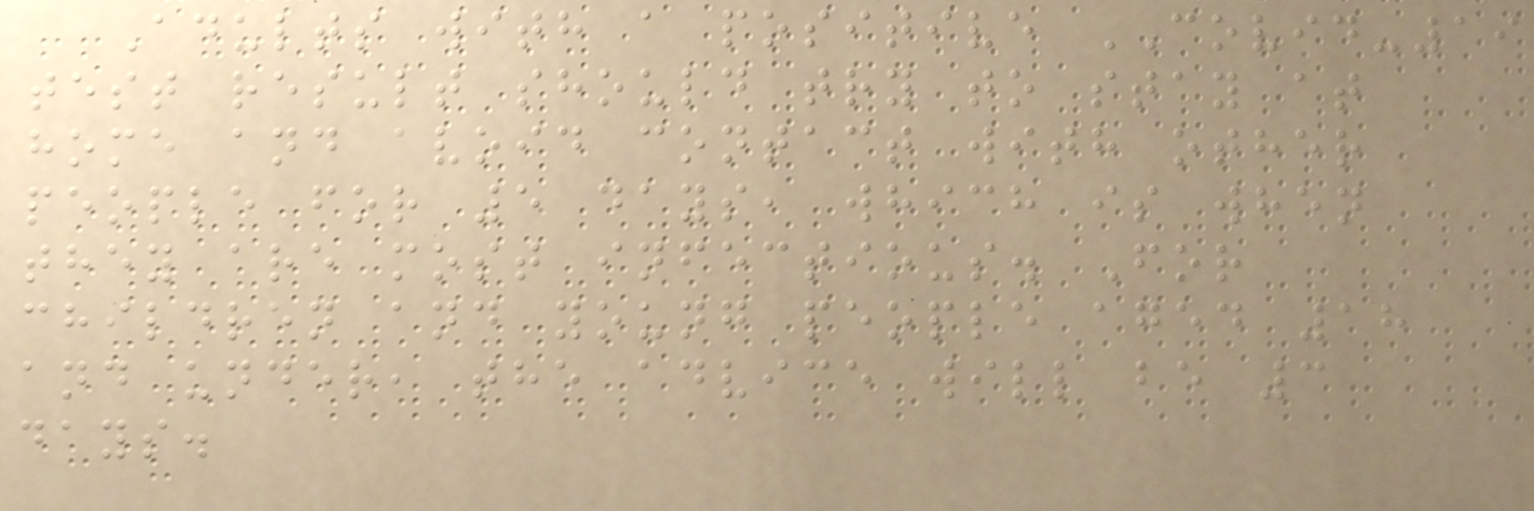Adults with a positive COVID-19
test result should try to stay at
home and avoid contact with other
people for 5 days, which is when
they are most infectious. For
children and young people aged 18
and under, the advice will be 3
days.
